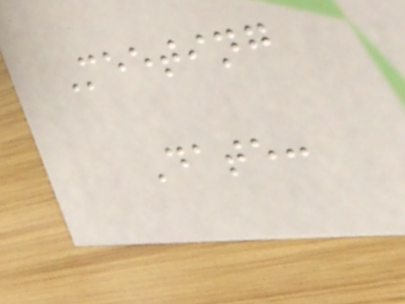Meeting
Date:
